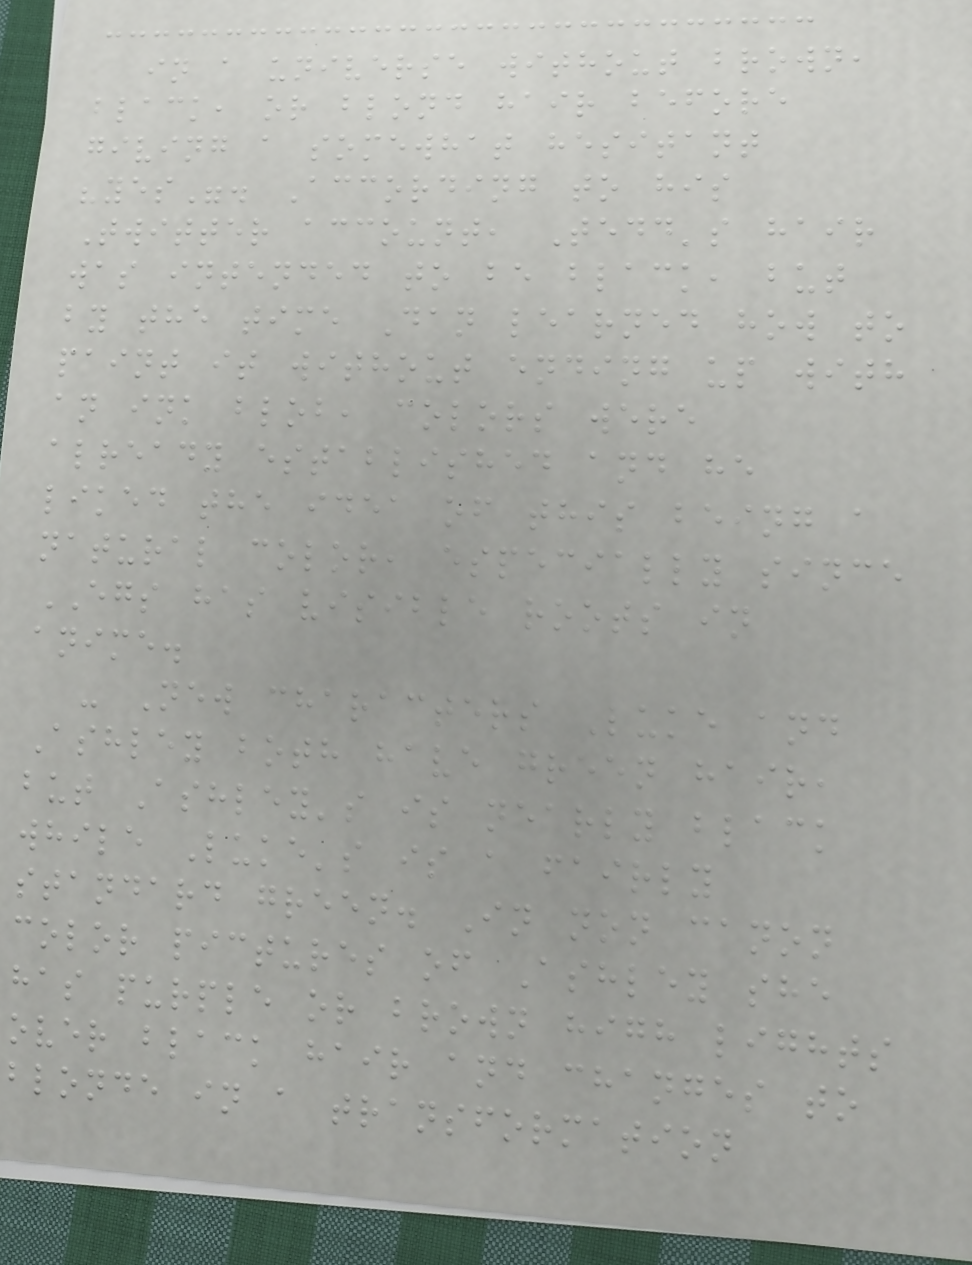in a universe without brown,
black, or blond hair before
giving a somewhat hesitant
"yes". According to his
Twitter account, Tedd's hair
was intended to be black, but
by the time Dan learned how to
paint it without ending up with
an ink blob, colors were
already established and he
liked the idea of this being a
natural color, especially since
EGS has visible roots in
anime.
- New characters Luke and
Ashley both have green hair,
but Ashley's is nearly black
while Luke's is a fairly
standard green. In non canon
color pictures of Ashley she
has purple or brown high lights
over black hair and changes to
blonde in a transformation
